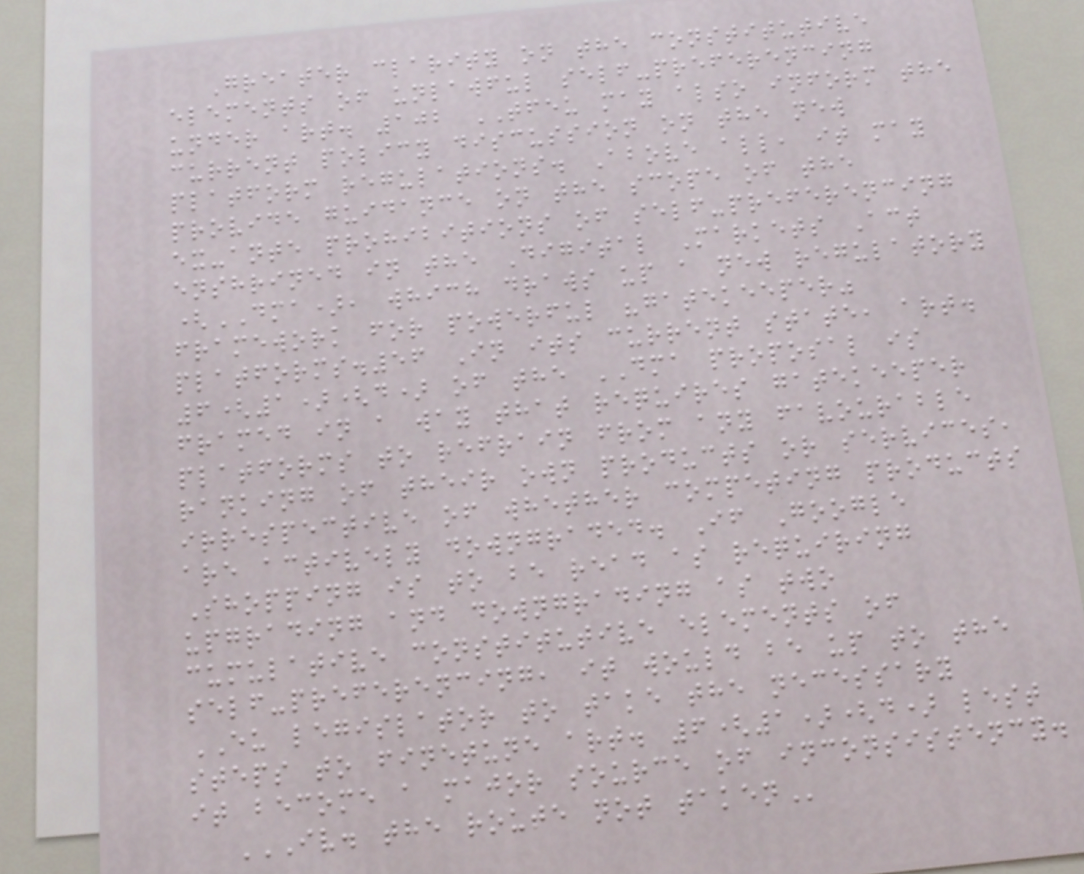Greater clarity on the constitutive
elements of unlawful self-preferencing
under art. 102 TFEU may also inform the
current policy discussion on the new
platform regulations. Above all, it may
provide guidance on the scope of the
ex-ante prohibitions of self-preferencing
enshrined in the Digital Markets Act
(DMA), which draws up a new regulatory
framework for powerful "gatekeeper"
platforms.56 In its current state, art.
6(1)(d) of the DMA proposal is
framed in a way that requires gatekeeper
platforms to refrain from any favourable
ranking of their own products or services,
irrespective of whether competing products
are actively downgraded. If Google
Shopping is to be read as requiring
upgrading and downgrading as two
cumulative constitutive elements of
self-preferencing, it would be up to the
EU legislator to take the necessary
steps to finetune art. 6(1)(d) lest
it become a major source of inconsistency.
IV. THE ROUTE NOT TAKEN
